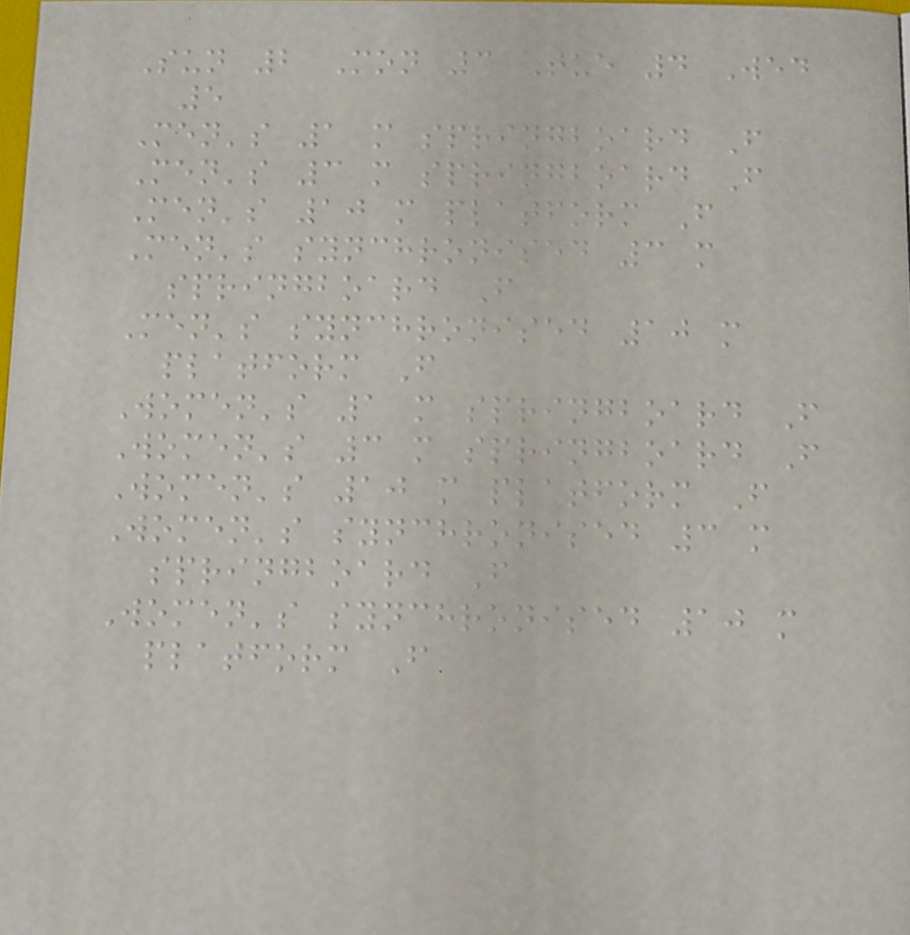Sun 2 Mon 3 Tue 4 Wed
5
Men's 1 m springboard F
Men's 3 m springboard F
Men's 10 m platform F
Men's synchronised 3 m
springboard F
Men's synchronised 10 m
platform F
Women's 1 m springboard F
Women's 3 m springboard F
Women's 10 m platform F
Women's synchronised 3 m
springboard F
Women's synchronised 10 m
platform F
